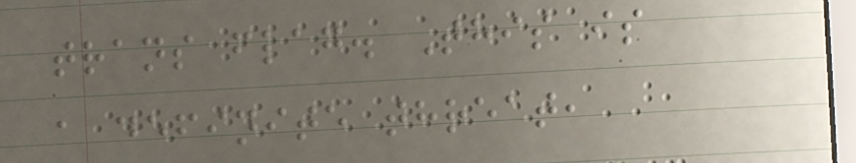trans flag. This is
a definite threat,
